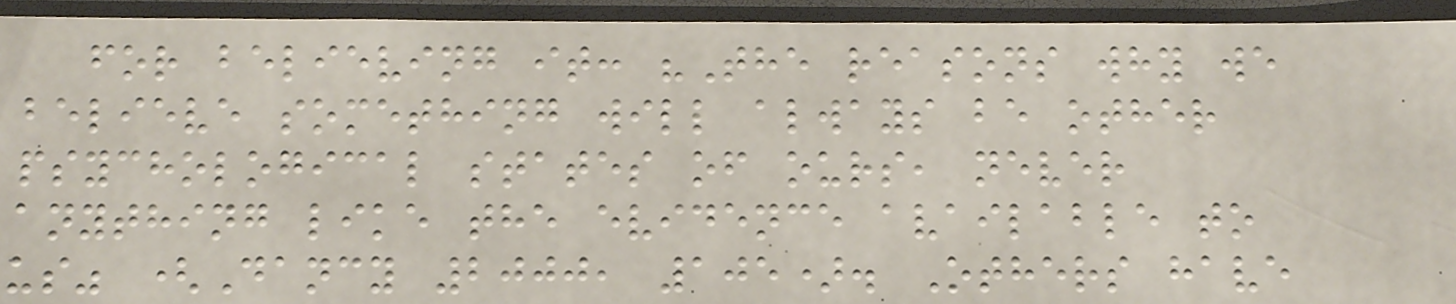for believing it: "The reasons why we
believe something will always be other
psychological states of ours, never
anything like the evidence available to
us" (Dancy 2000, 105). Others have
